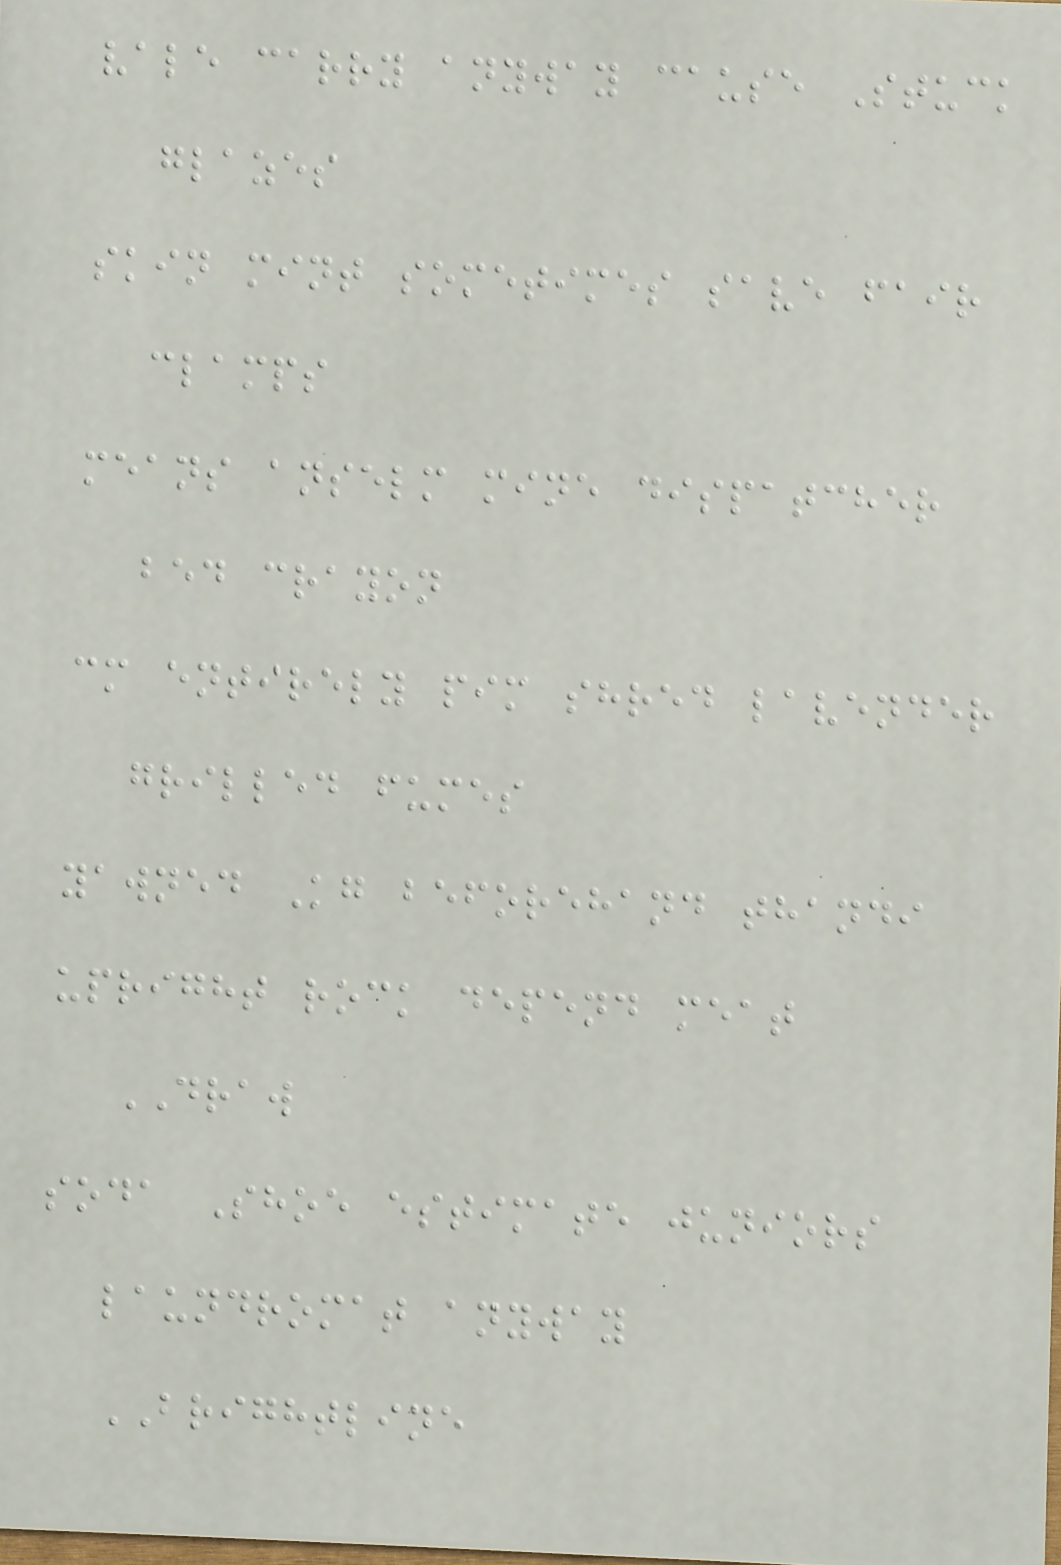vale carry anyway cause Stuck
glazes
skin mint sometimes save fair
clamps
means anselm mine dispatcher
bed crayon
cm entirely pim shred lavender
grilled fumes
yawned Kg beforehand thandi
upright rock depend meat
DRAW
soda Shoe estimate juniors
laundromat anyway
BRIGHTLINE
